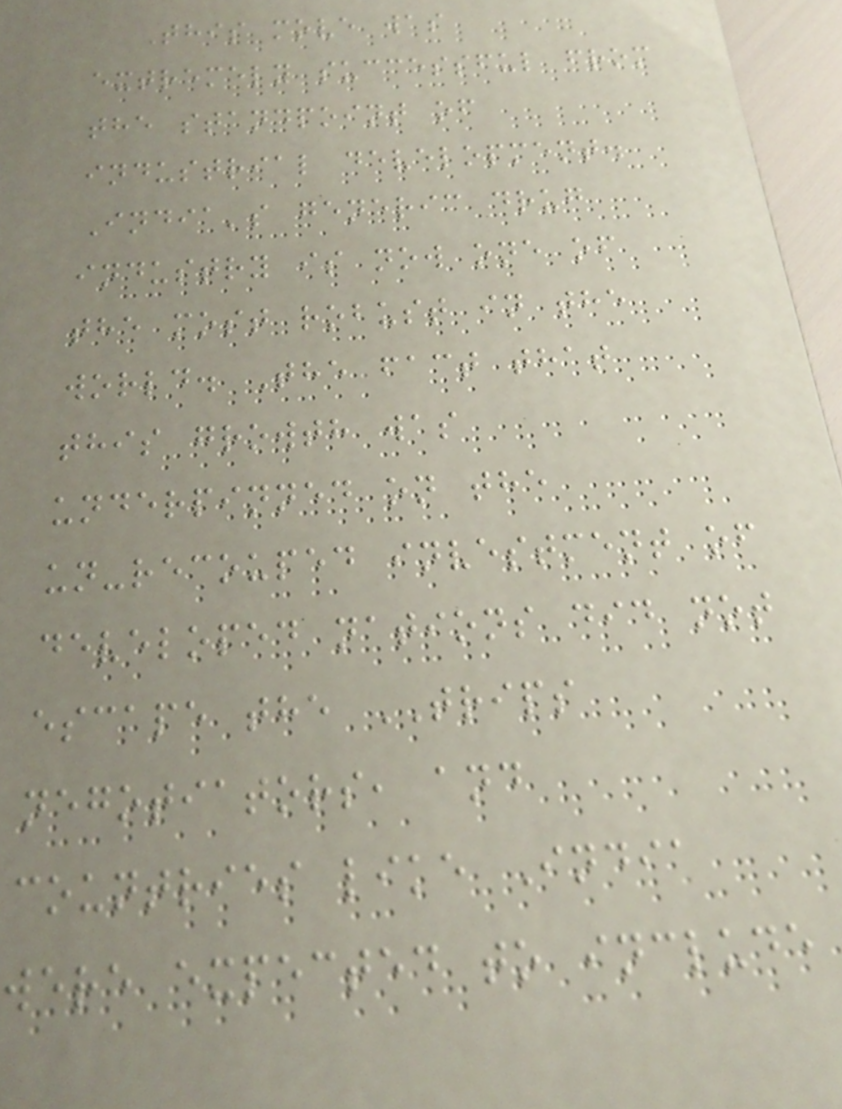This move was
extremely successful from
the standpoint of
industrial development.
India's generic drug
industry is now one of
the most robust in the
world. The fact that
this growth was
underpinned on the
un-recouped investment of
developed nations did not
escape the TRIPS
negotiators, and
countries like India
were expected to include
